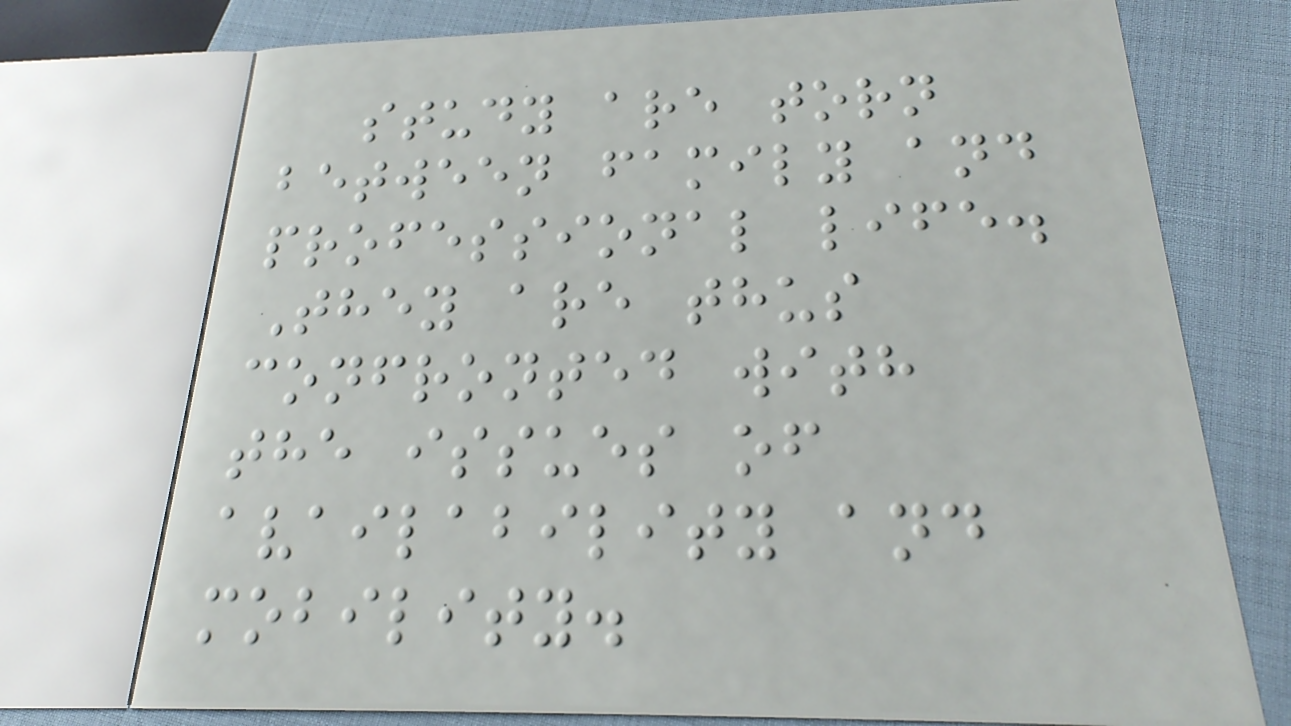study are torn
between family and
professional life.
They are thus
confronted with
the issues of
availability and
mobility.
